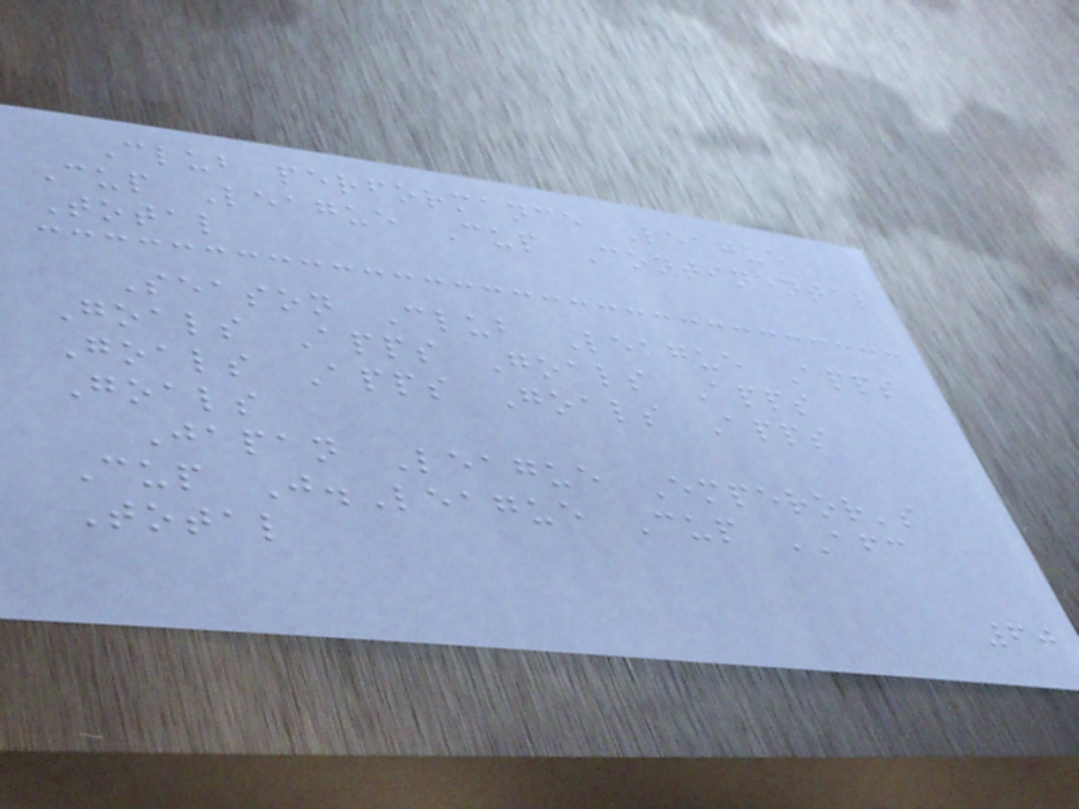Club performance League
Cup League Cup Continental
Total
Season Club League Apps
Goals Apps Goals Apps
Goals Apps Goals Apps
Goals
Japan League Emperor's
Cup J.League Cup AFC
Total
60
